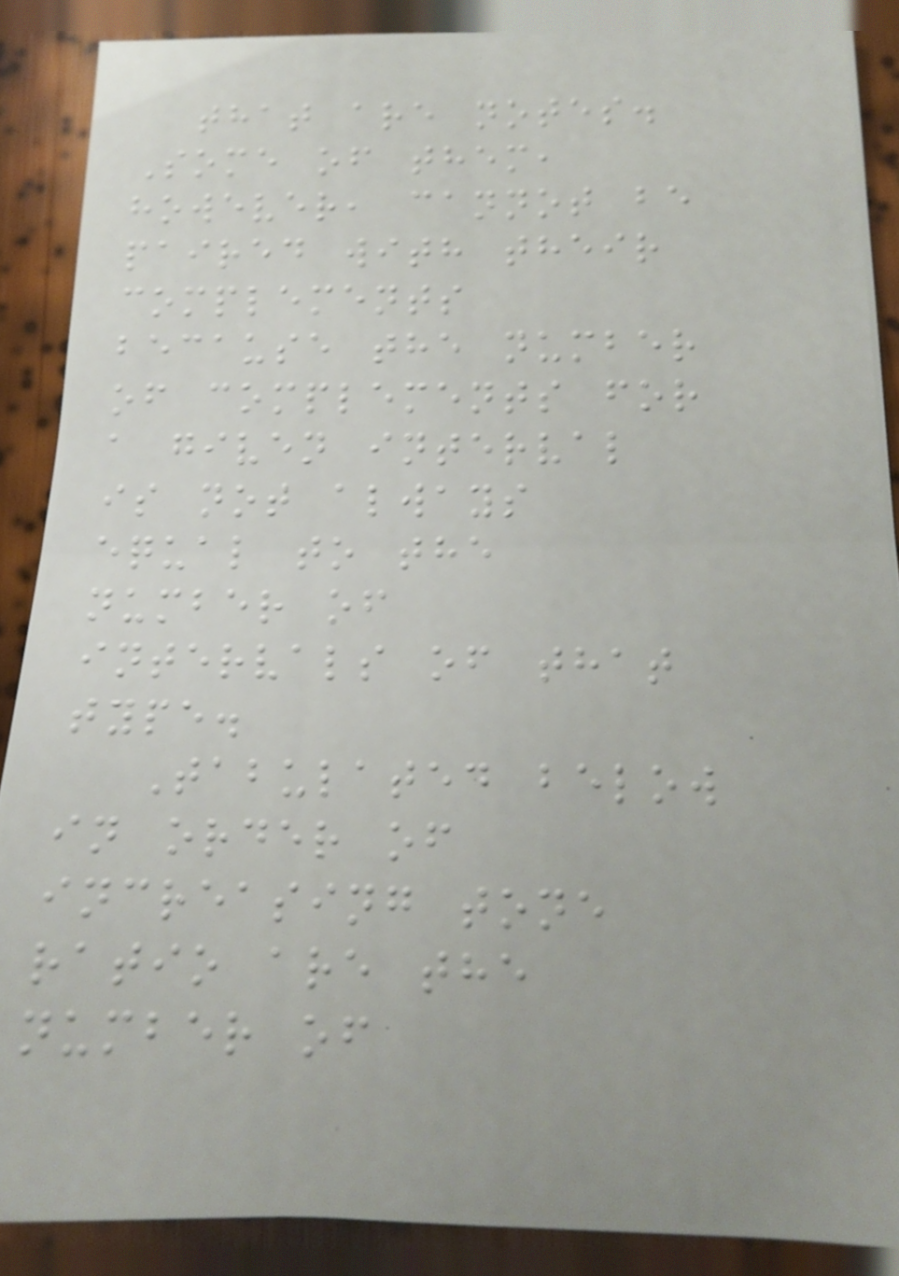that are notes.
Some of them,
however, cannot be
paired with their
complements
because the number
of complements for
a given interval
is not always
equal to the
number of
intervals of that
type.
Tabulated below
in order of
increasing tone
ratio are the
number of
